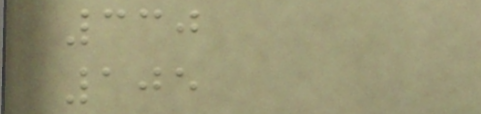330
105
